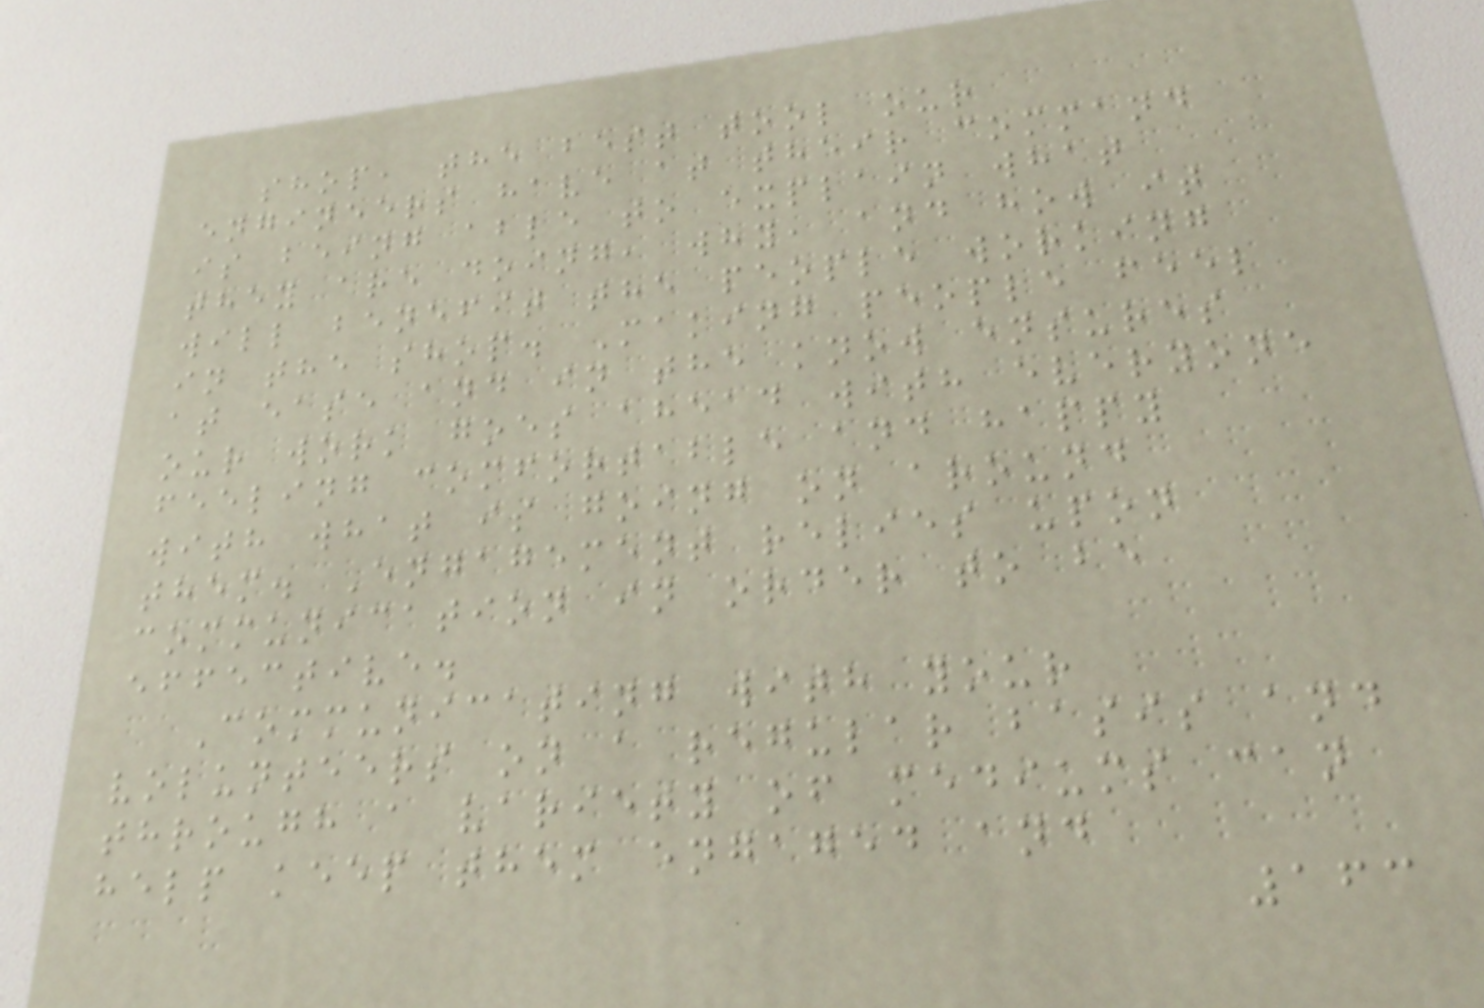shop, the best tool our
engineers have at their command
is being able to explain what
they are doing, why, and how it
will benefit the people working
in the shop. Making people feel
at ease and in the know ensures
our work goes ahead with everyone
feeling comfortable and happy
with what is going on around
them. Engagement relies upon
communication in order to be
effective.
Communicating with your
volunteers on a regular basis and
through a variety of mediums can
help keep them engaged and
163
